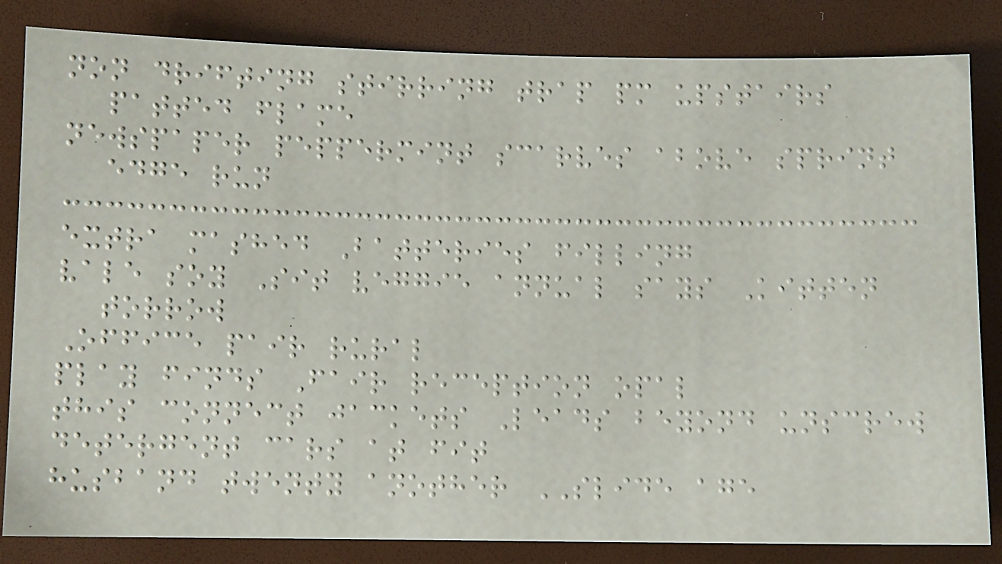non drifting stirring trap pm upstairs
patted flame
newspaper peppermint scarves above sprint
edge run
extra mashed Batteries filling
vale soy Sit veggie annual says Kitten
torrow
Office pair rural
play finds Fair reception opal
this connect jackets Leads beyond unscrew
detergent cars at fit
husband twenty another SLIDE age
